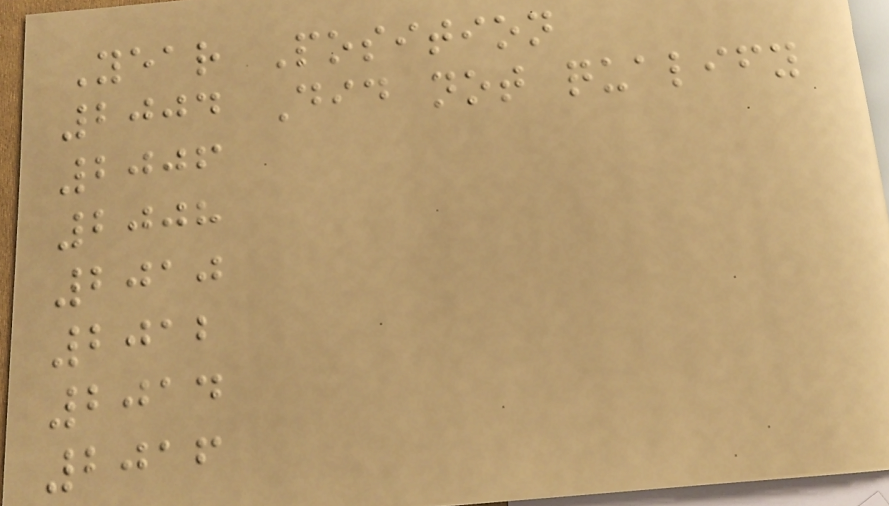Year Position
2004 Did not qualify
2006
2008
2010
2012
2014
2016
